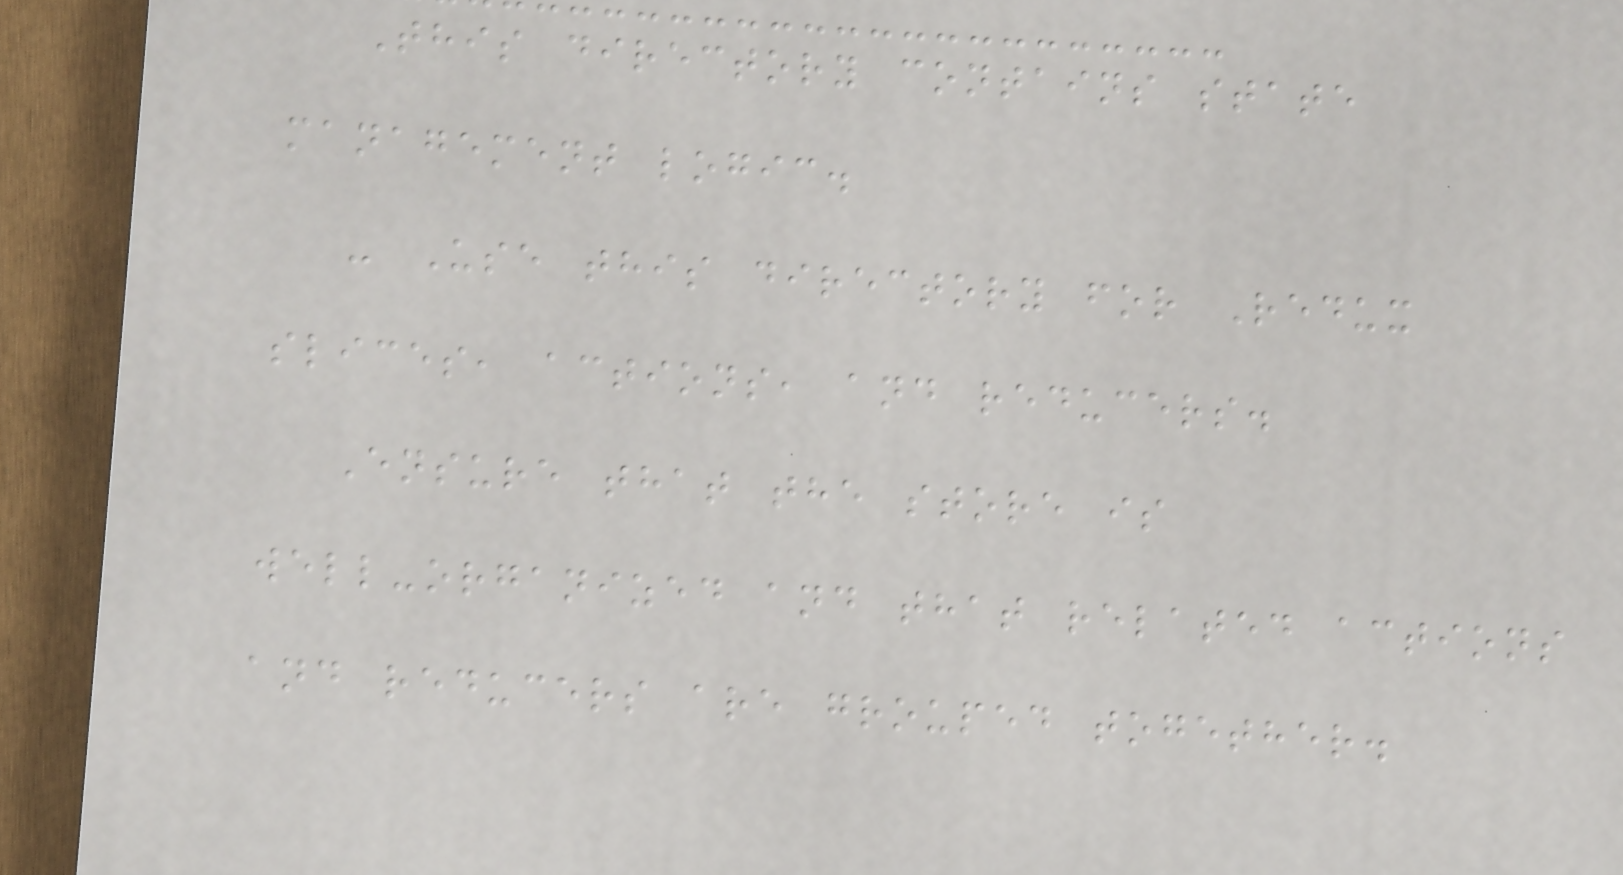This directory contains state
management logic.
- Use this directory for Redux
slices, actions, and reducers.
Ensure that the store is
well-organized and that related actions
and reducers are grouped together.
